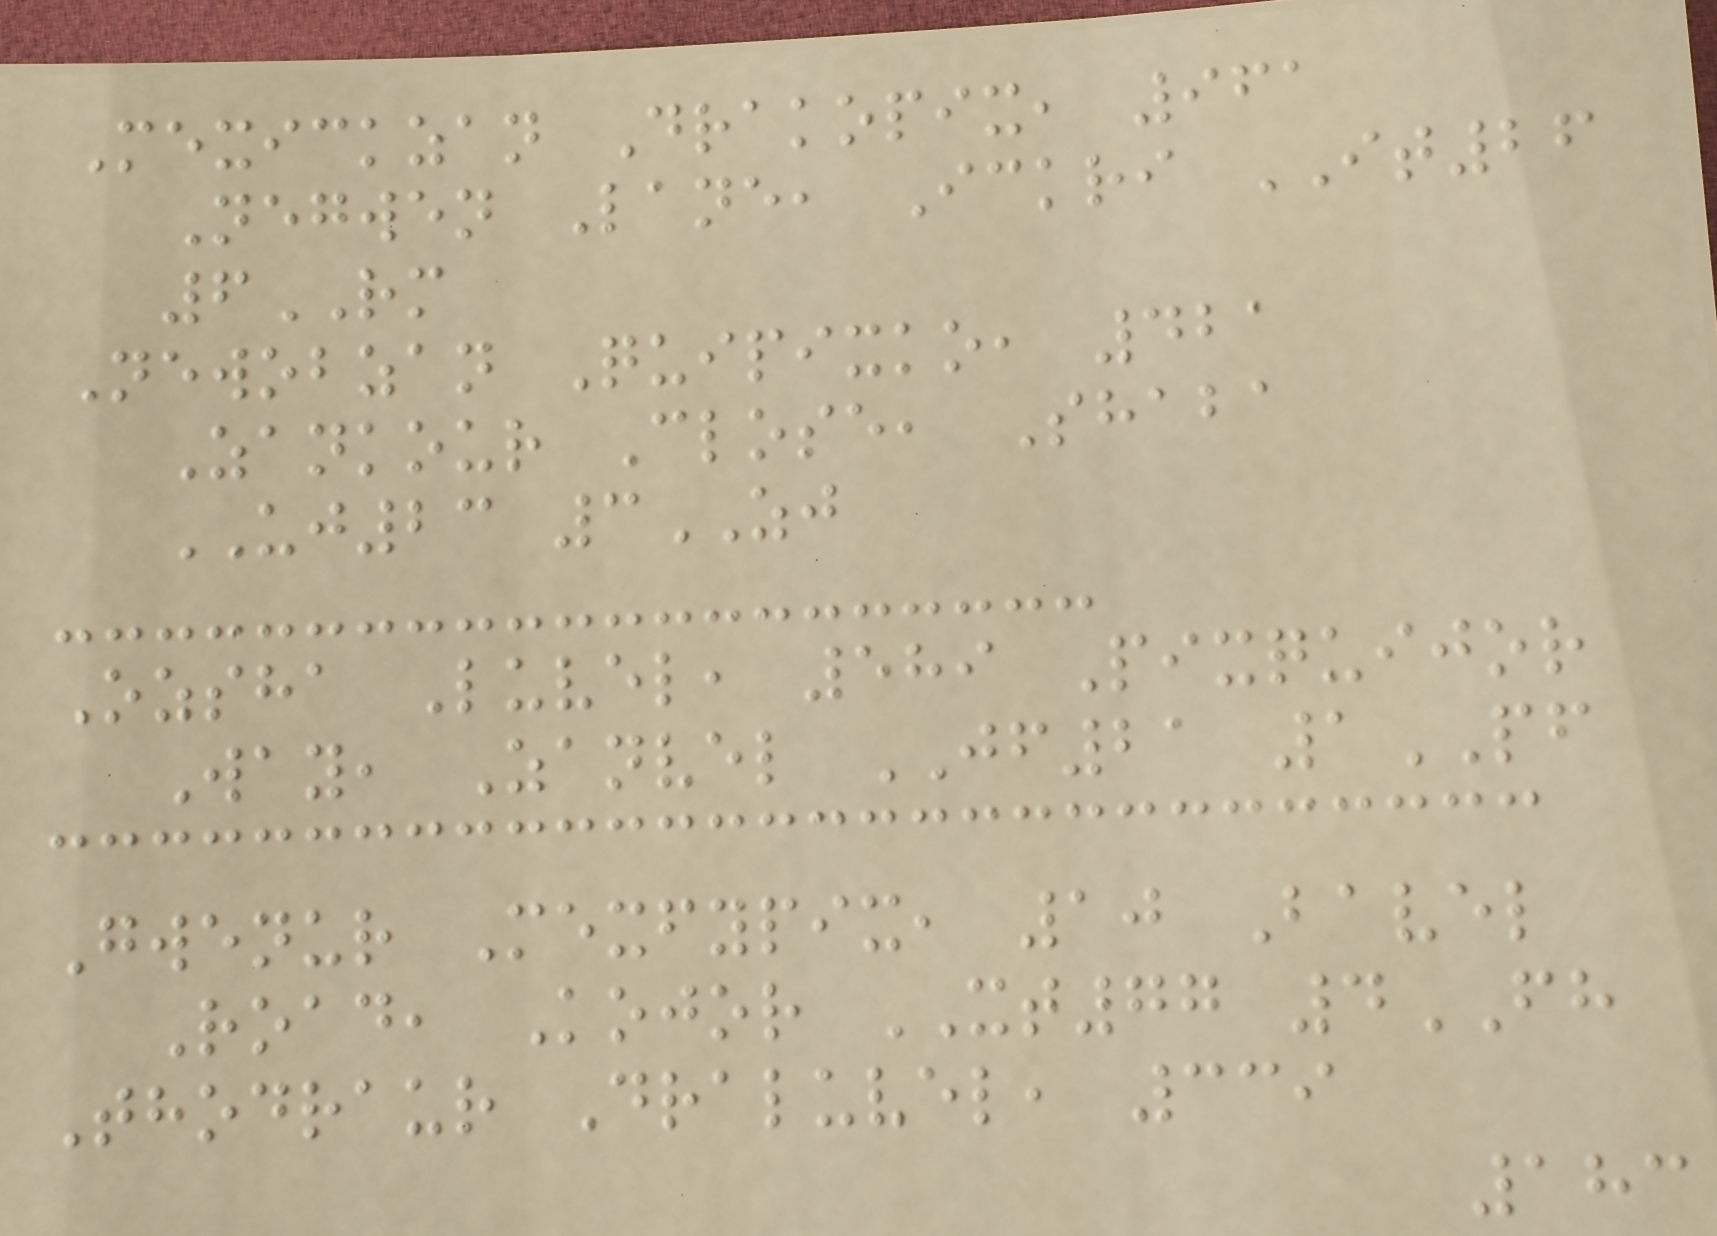Mexickzan Drakopix, 961
Negwen Lane, Ickri IT26
6RM
Newobzan Quipixko, 421
Zankour Close, Shaba
UJ23 3ZJ
Ozsha Luvel, 589 Pixquijor
Way, Zanvel JF21 1PF
Gwenur Mexfypix, 10 Bavel
Road, Kojor XT77 4FH
Thodraur Draluvel, 339
183
